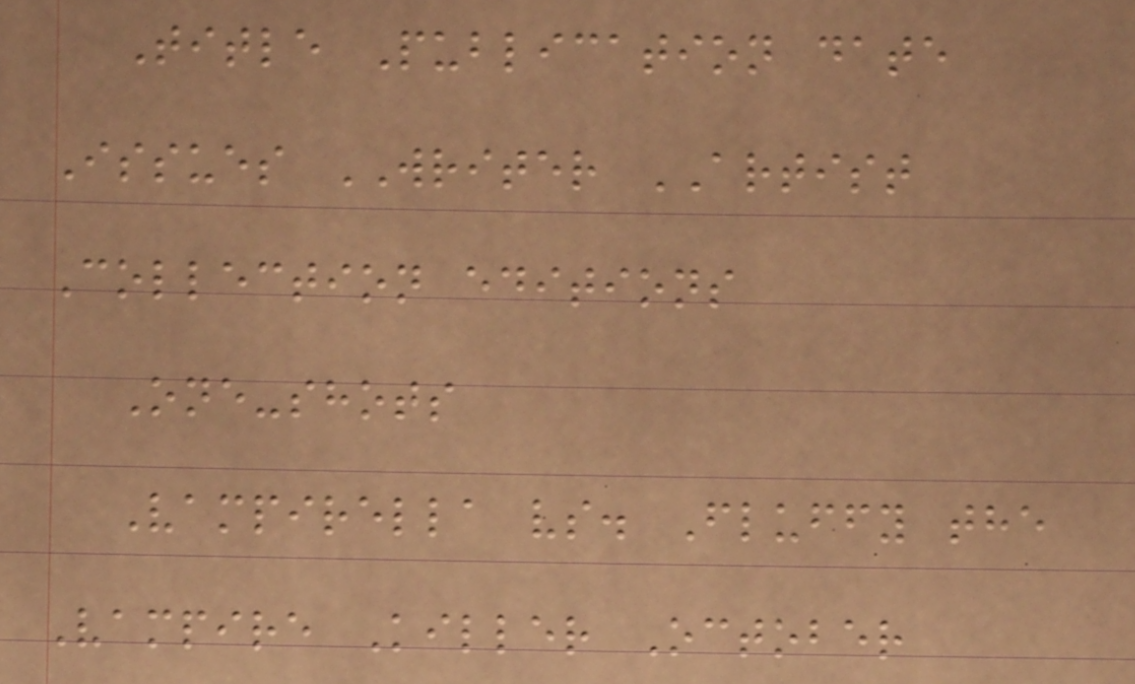Title Publication date
Issues WRITER ARTIST
Collection editions
One-shots
Vampirella vs. Fluffy the
Vampire Killer October
